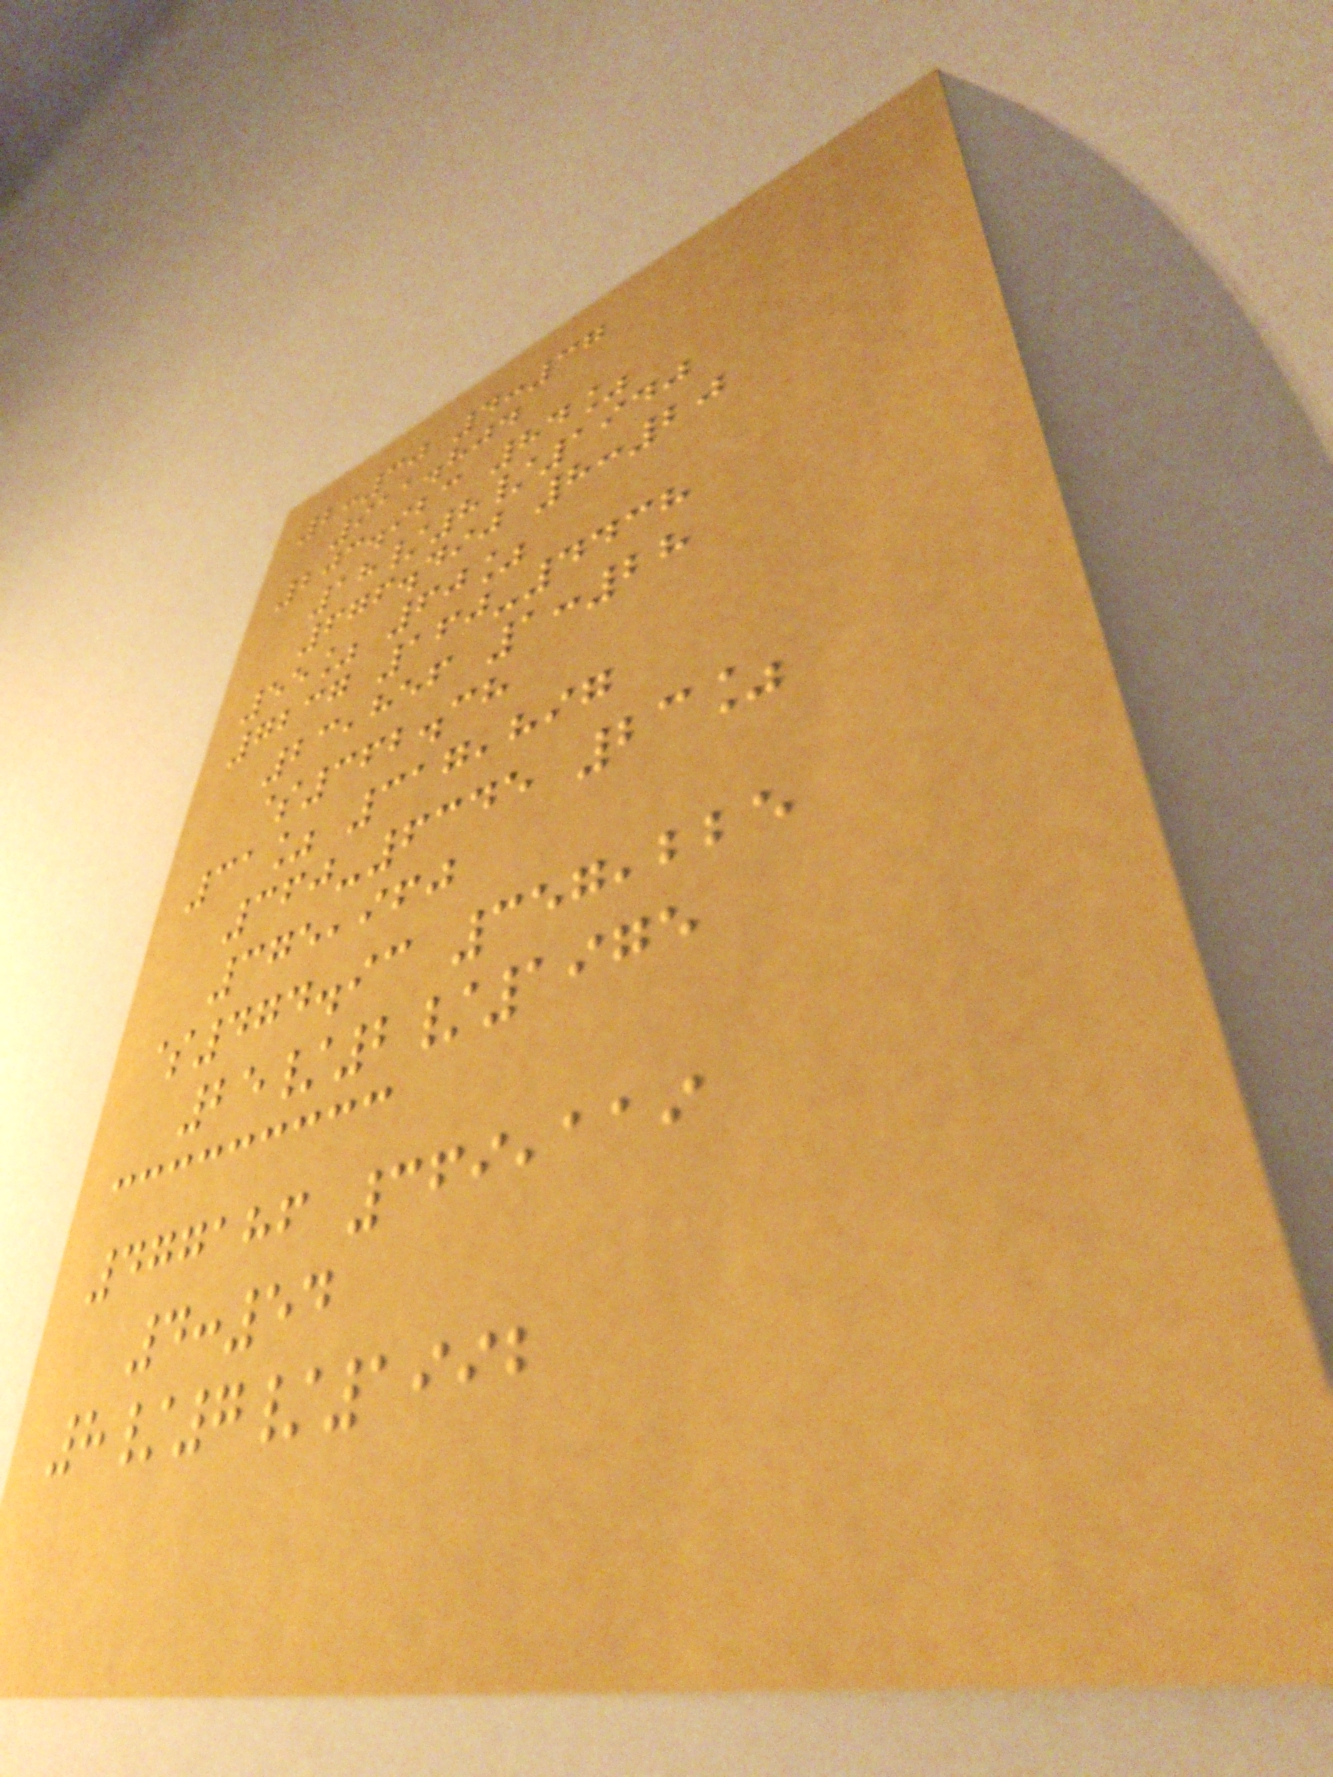2:30 4:37
911.804
203.923 84%
18/8/1940
676.490 8:20
55% 60%
7237 160-4438
23,856 1:28
$362.38
31% 317,897
360-6345 23%
375,960
$474.93 357,225
25/2/1975
477186 369,119
4:54
8/7/1992
